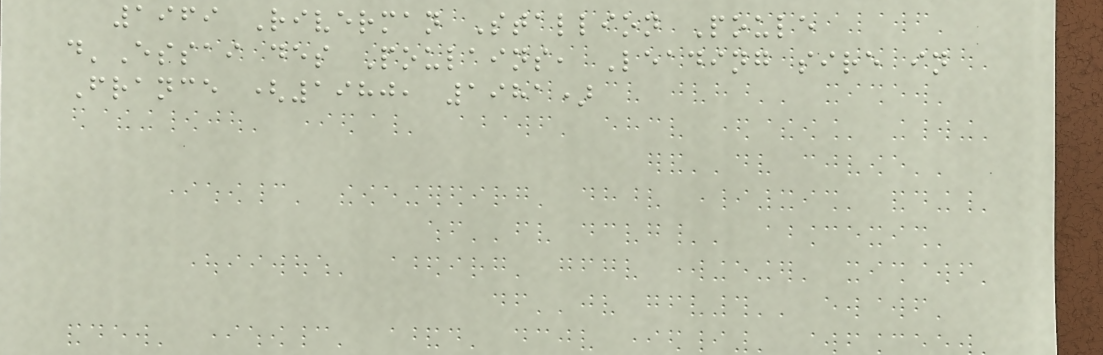1969 Riverman Stallion Poule
d'Essai des Poulains, Leading sire in
France (1980, 1981)
